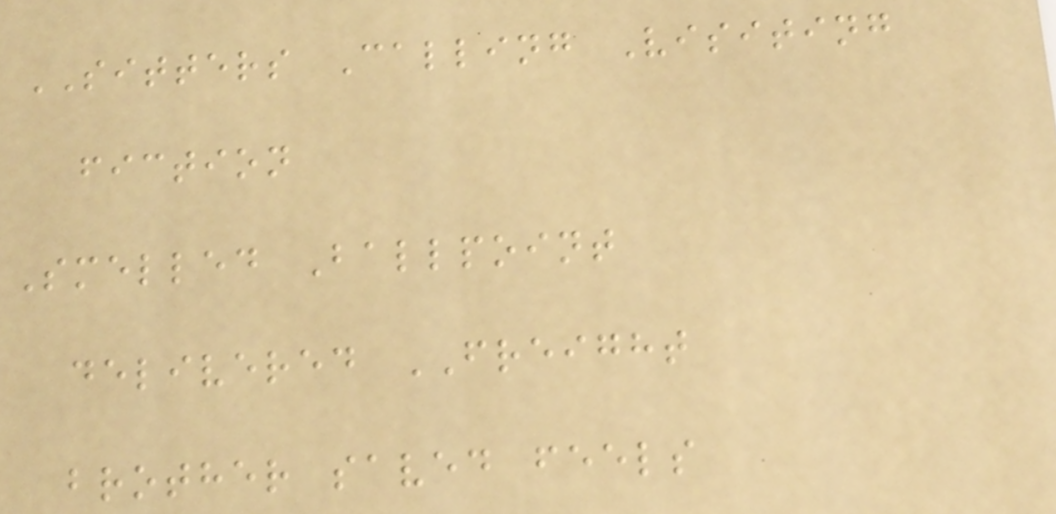SITTERS Calling Visiting
fiction
Smelled Ballpoint
delivered FREIGHT
brother saved feels
